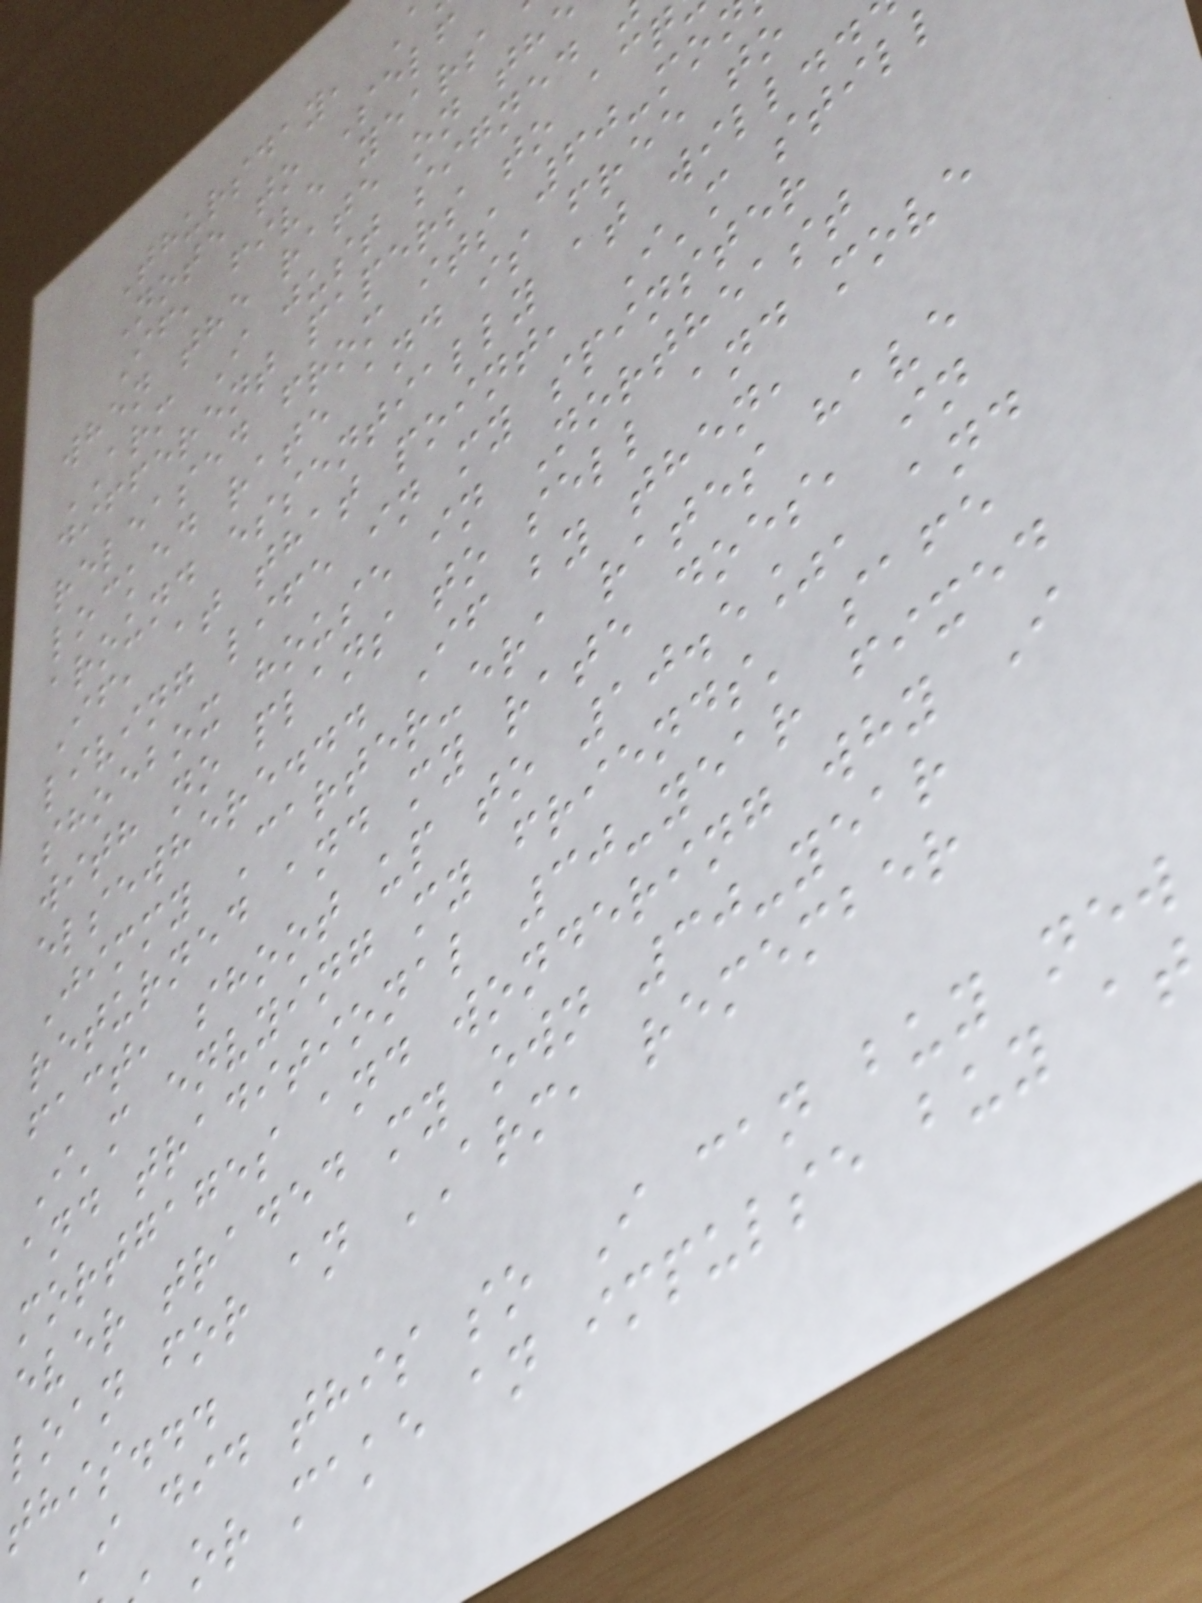Thursday,
Note to Self
If, five years
when the rate on th
ARM I just signed
different papers to acq
released from its 60-mo
locked rate and is free to
around essentially at will..
If, at that point, I'm stil
living life in my spinster
shoebox house in Northeast
with no plans to sell and move
elsewhere... If by then,
Jimmy Carter-era rates have
returned and my rate does, in
fact, shoot up to 10.5%, and
I'm envying my friends' safe
and traditional 30-year fixed
mortgages and wondering why I
ever traded my own 30-year
loan for an ARM, remember
this...
I did this so I can buy new
or make an impulse buy at
